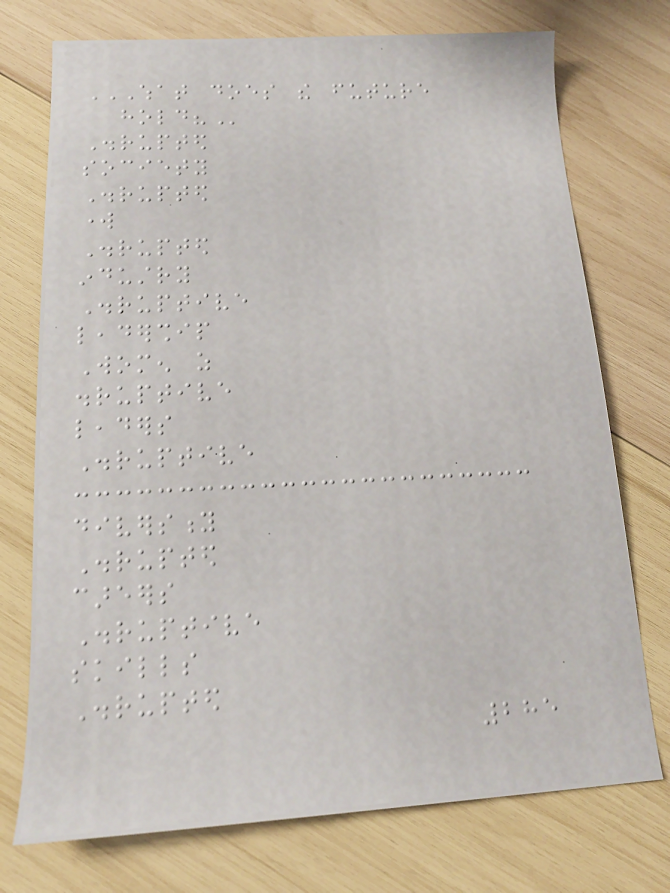WHAT DOES THE FUTURE
HOLD?
Disrupted
society
Disrupted
work
Disrupted
industry
Disruptive
leadership
Women as
disruptive
leaders
Disruptive
diversity
Disrupted
careers
Disruptive
skills
Disrupted
285
